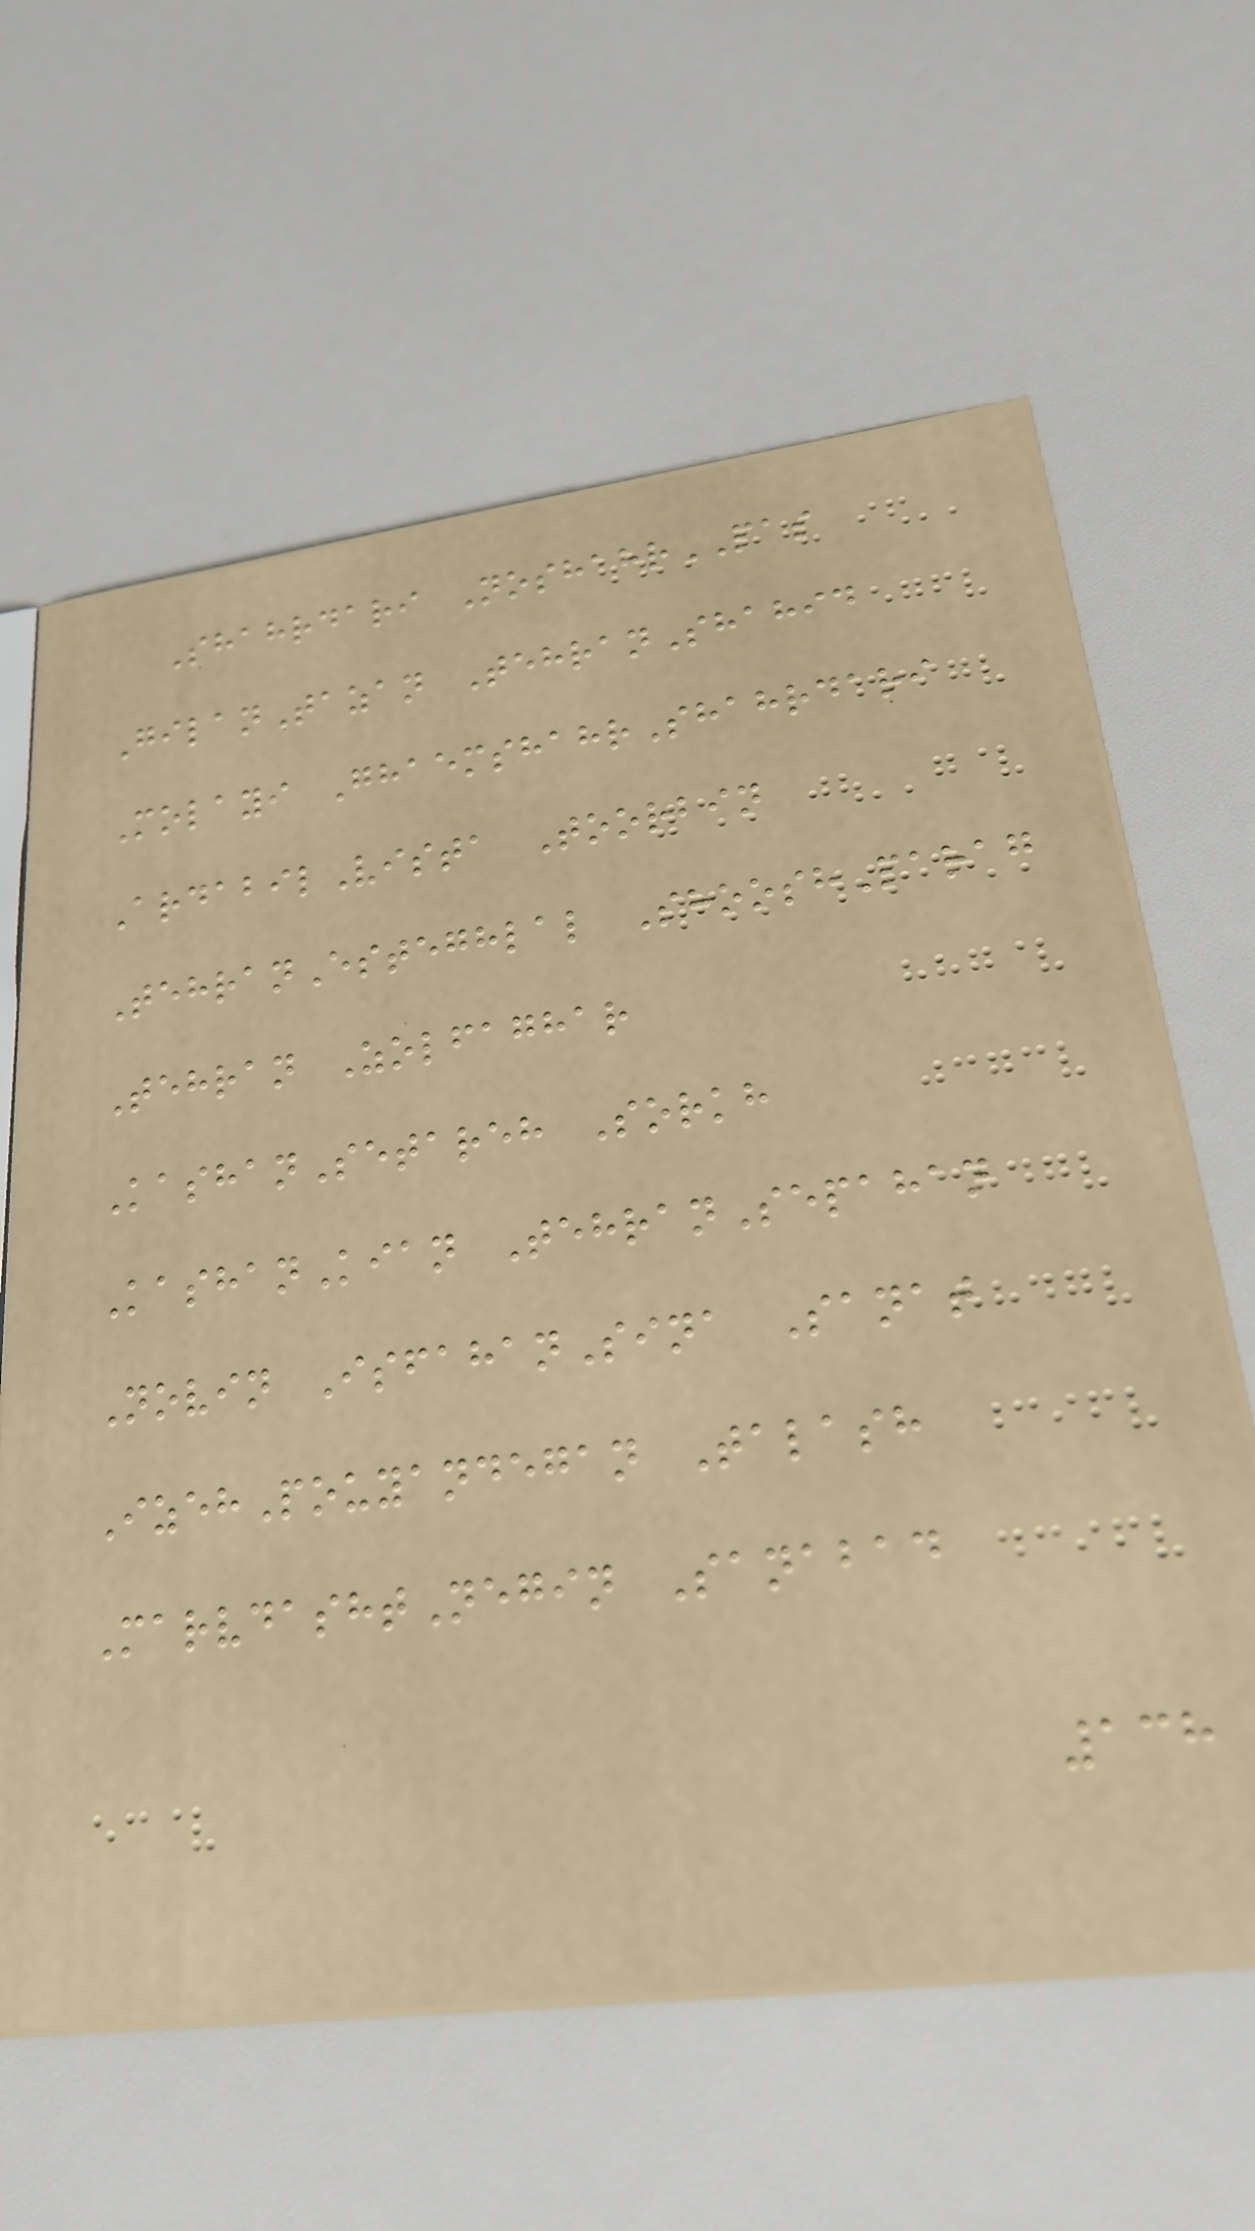Shahrdari NoshahrPAS
GilanTazan TehranShahid
Molayi GhaemshahrShahrdari
ArdabilVista Toorbin
TehranEsteghlal ShooshParag
Tehran Zolfaghar
KashanSetareh Sorkh
KashanKian TehranSepahan
Novin IsfahanSina Sanat
IzehPouyandegan Talash
MarvdashtNegin Sanabad
138
